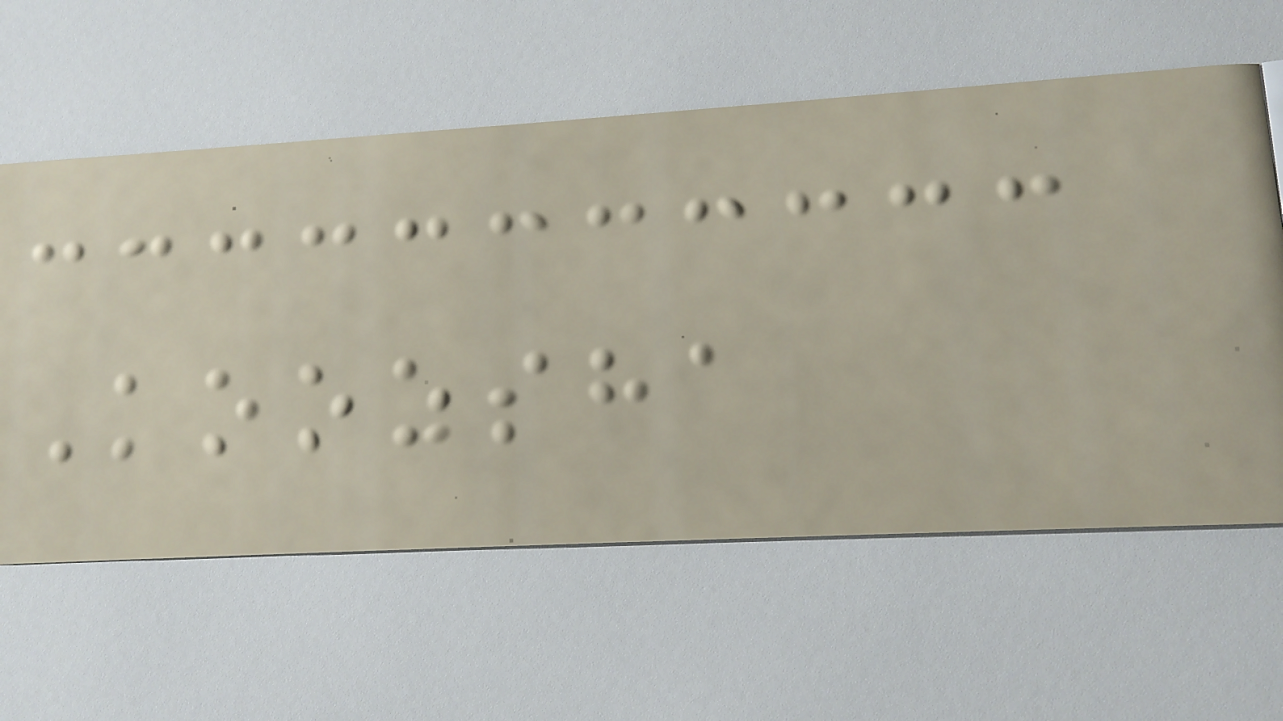Koozsha
